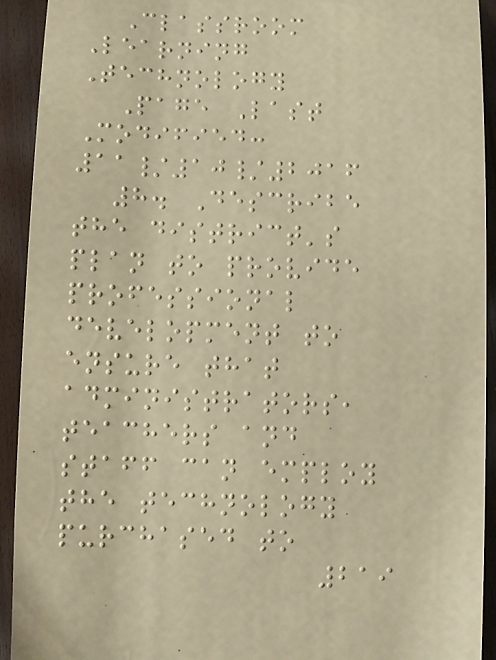Classroom
Learning
Technology
Page Last
Modified:
11/10/2016
8. Describe
the district's
plan to provide
professional
development to
ensure that
administrators,
teachers and
staff can employ
the technology
purchased to
219
